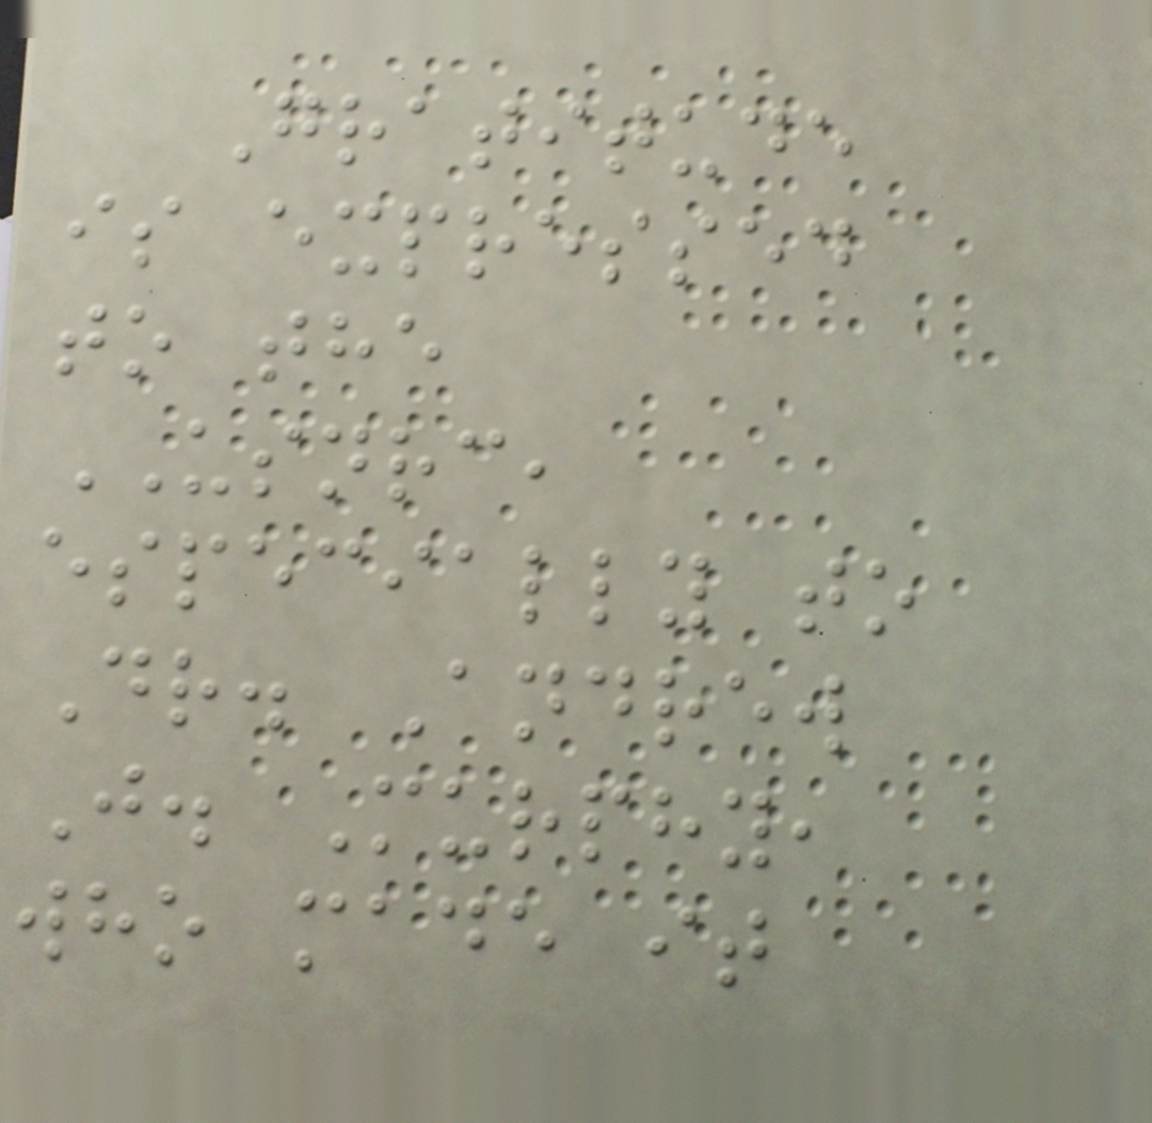Gratitude
is expressed
to the
USNRC,
especially to
Dr. Andrew
J. Murphy,
who made it
